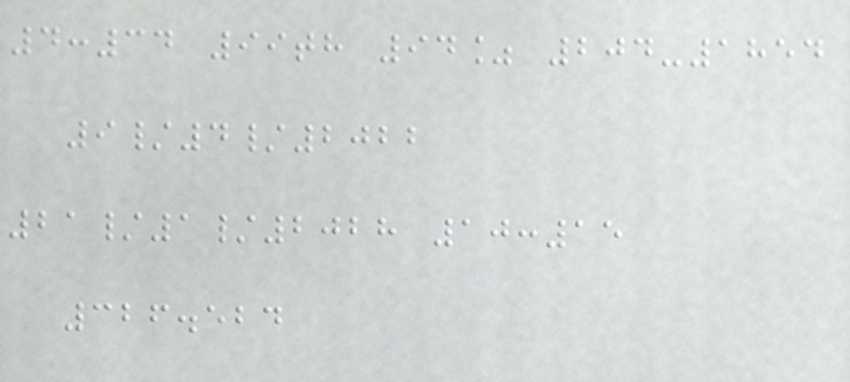4:34 99th 94% 204-1854
9/4/2022
21/1/2028 10:15
326.524
